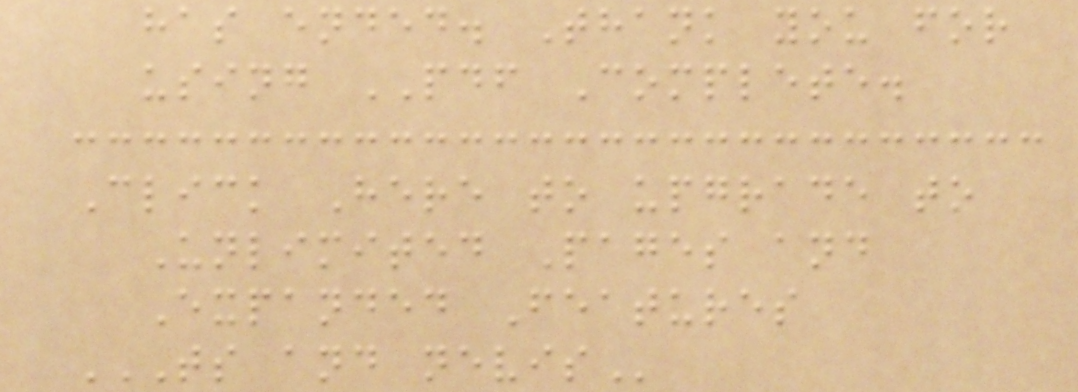has ended. Thank you for
using PDF Complete.
Click Here to upgrade to
Unlimited Pages and
Expanded Features
TS AND NEVIS
